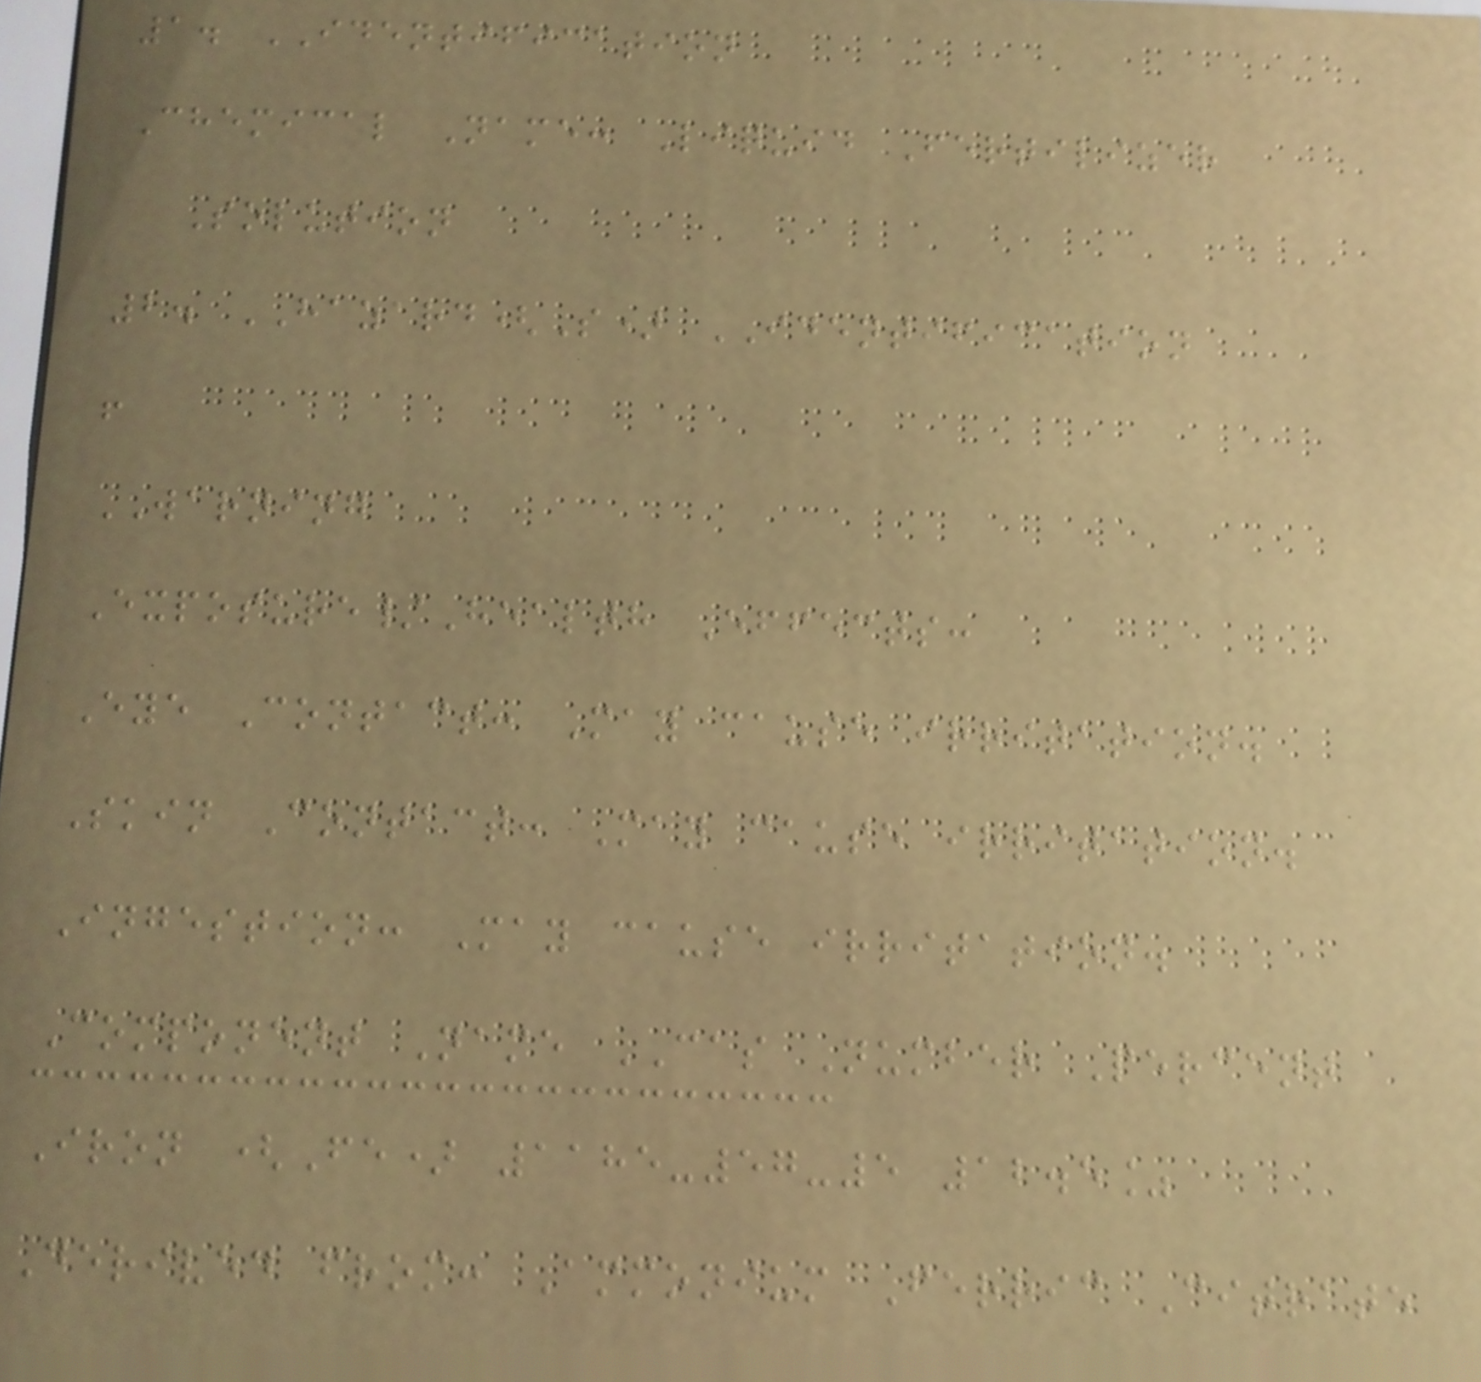1. IDENTIFICATION
Chemical Name: Liquid Fertilizer
Solution
2. HAZARD(S) IDENTIFICATION
!
WARNING
Exposure/Health Effects:
Eye Contact: May cause irritation.
Skin Contact: May cause irritation.
Ingestion: May cause irritation.
Component Name CAS Number Percent
Iron (Fe) 1185-57-5 12.5%
Derived from: Ammonium Ferric Citrate
